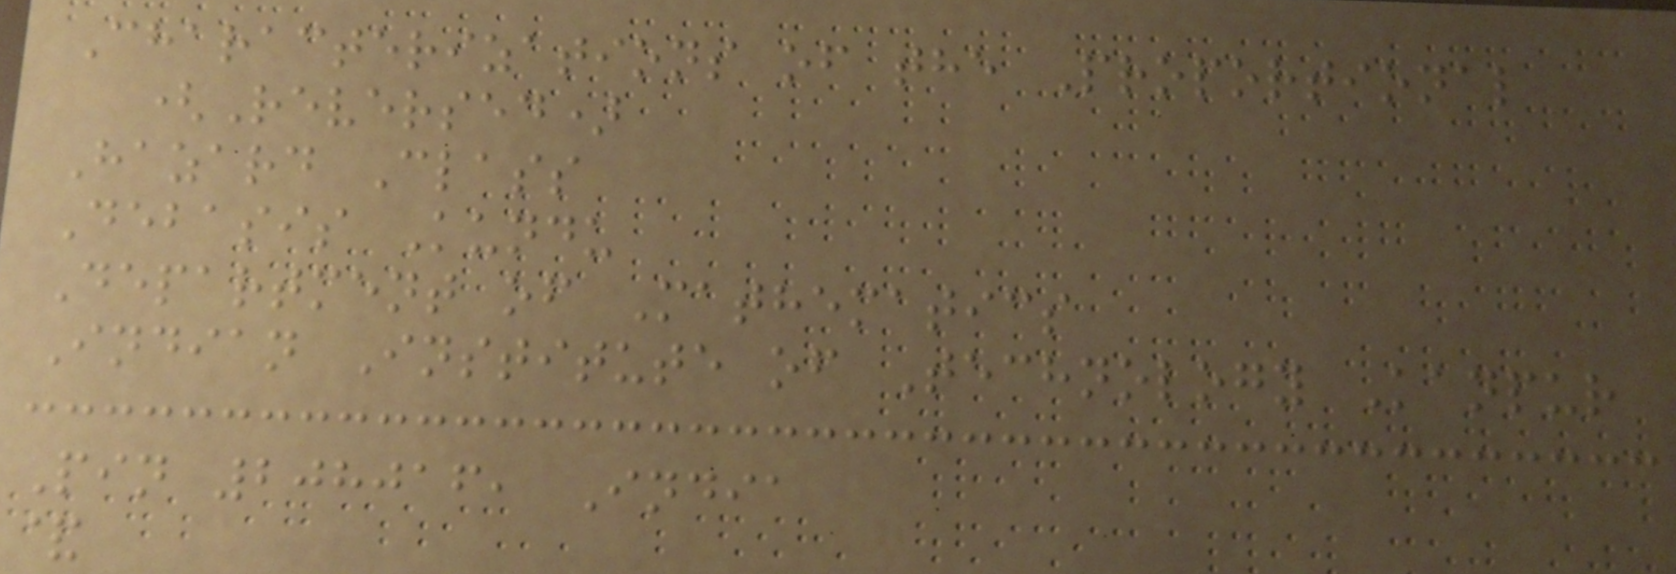Characterizations of the Proportional
(Reversed)
Hazard Class
Debasis Kundu
Department of Mathematics
Indian Institute of Technology Kanpur
Pin 208016, India
&
